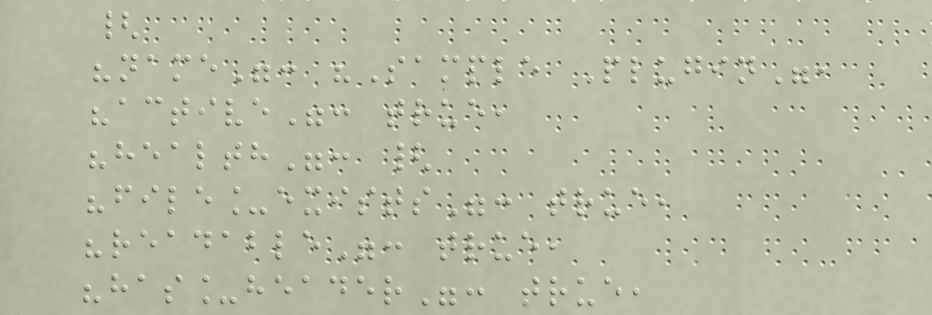{
"name": "Sample Plugin",
"active": true,
"health": {
"file_exists": true,
"readable": true,
"has_header": true,
